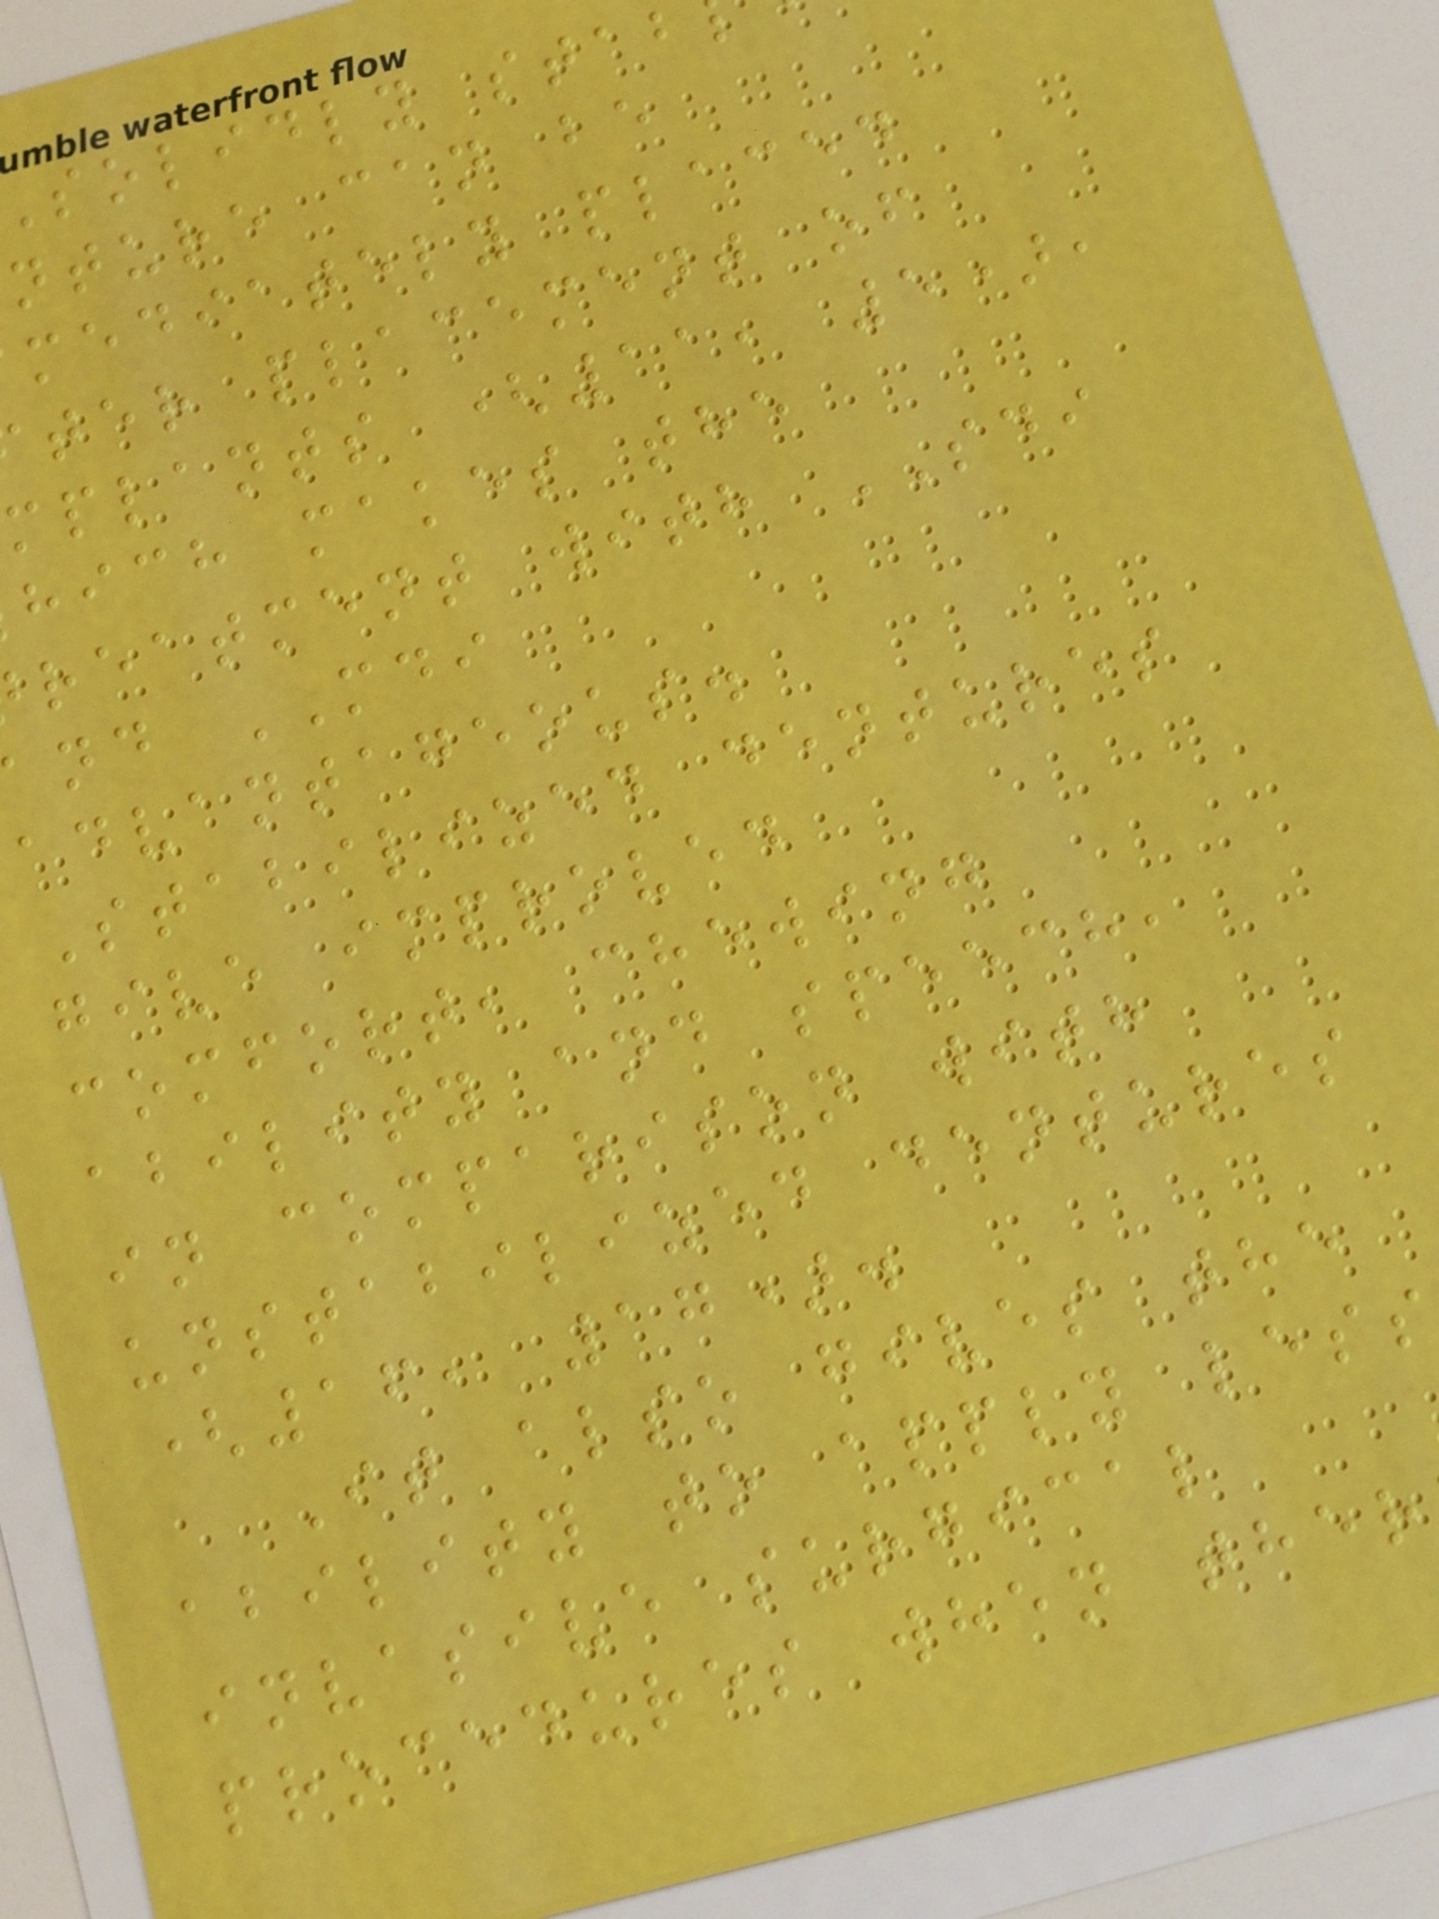solidly stab
nture can be
mediately placed
ter placement of
mplants (11, 5),
hich makes the
reatment with SDI
nd MDI
advantageous.
Stabilized dentures
give improved
comfort, chewing
ability and speech,
in comparison with
unstabilized dentures
(16, 17).
It also gives the
ability to apply less
invasive surgical
procedures when ther
